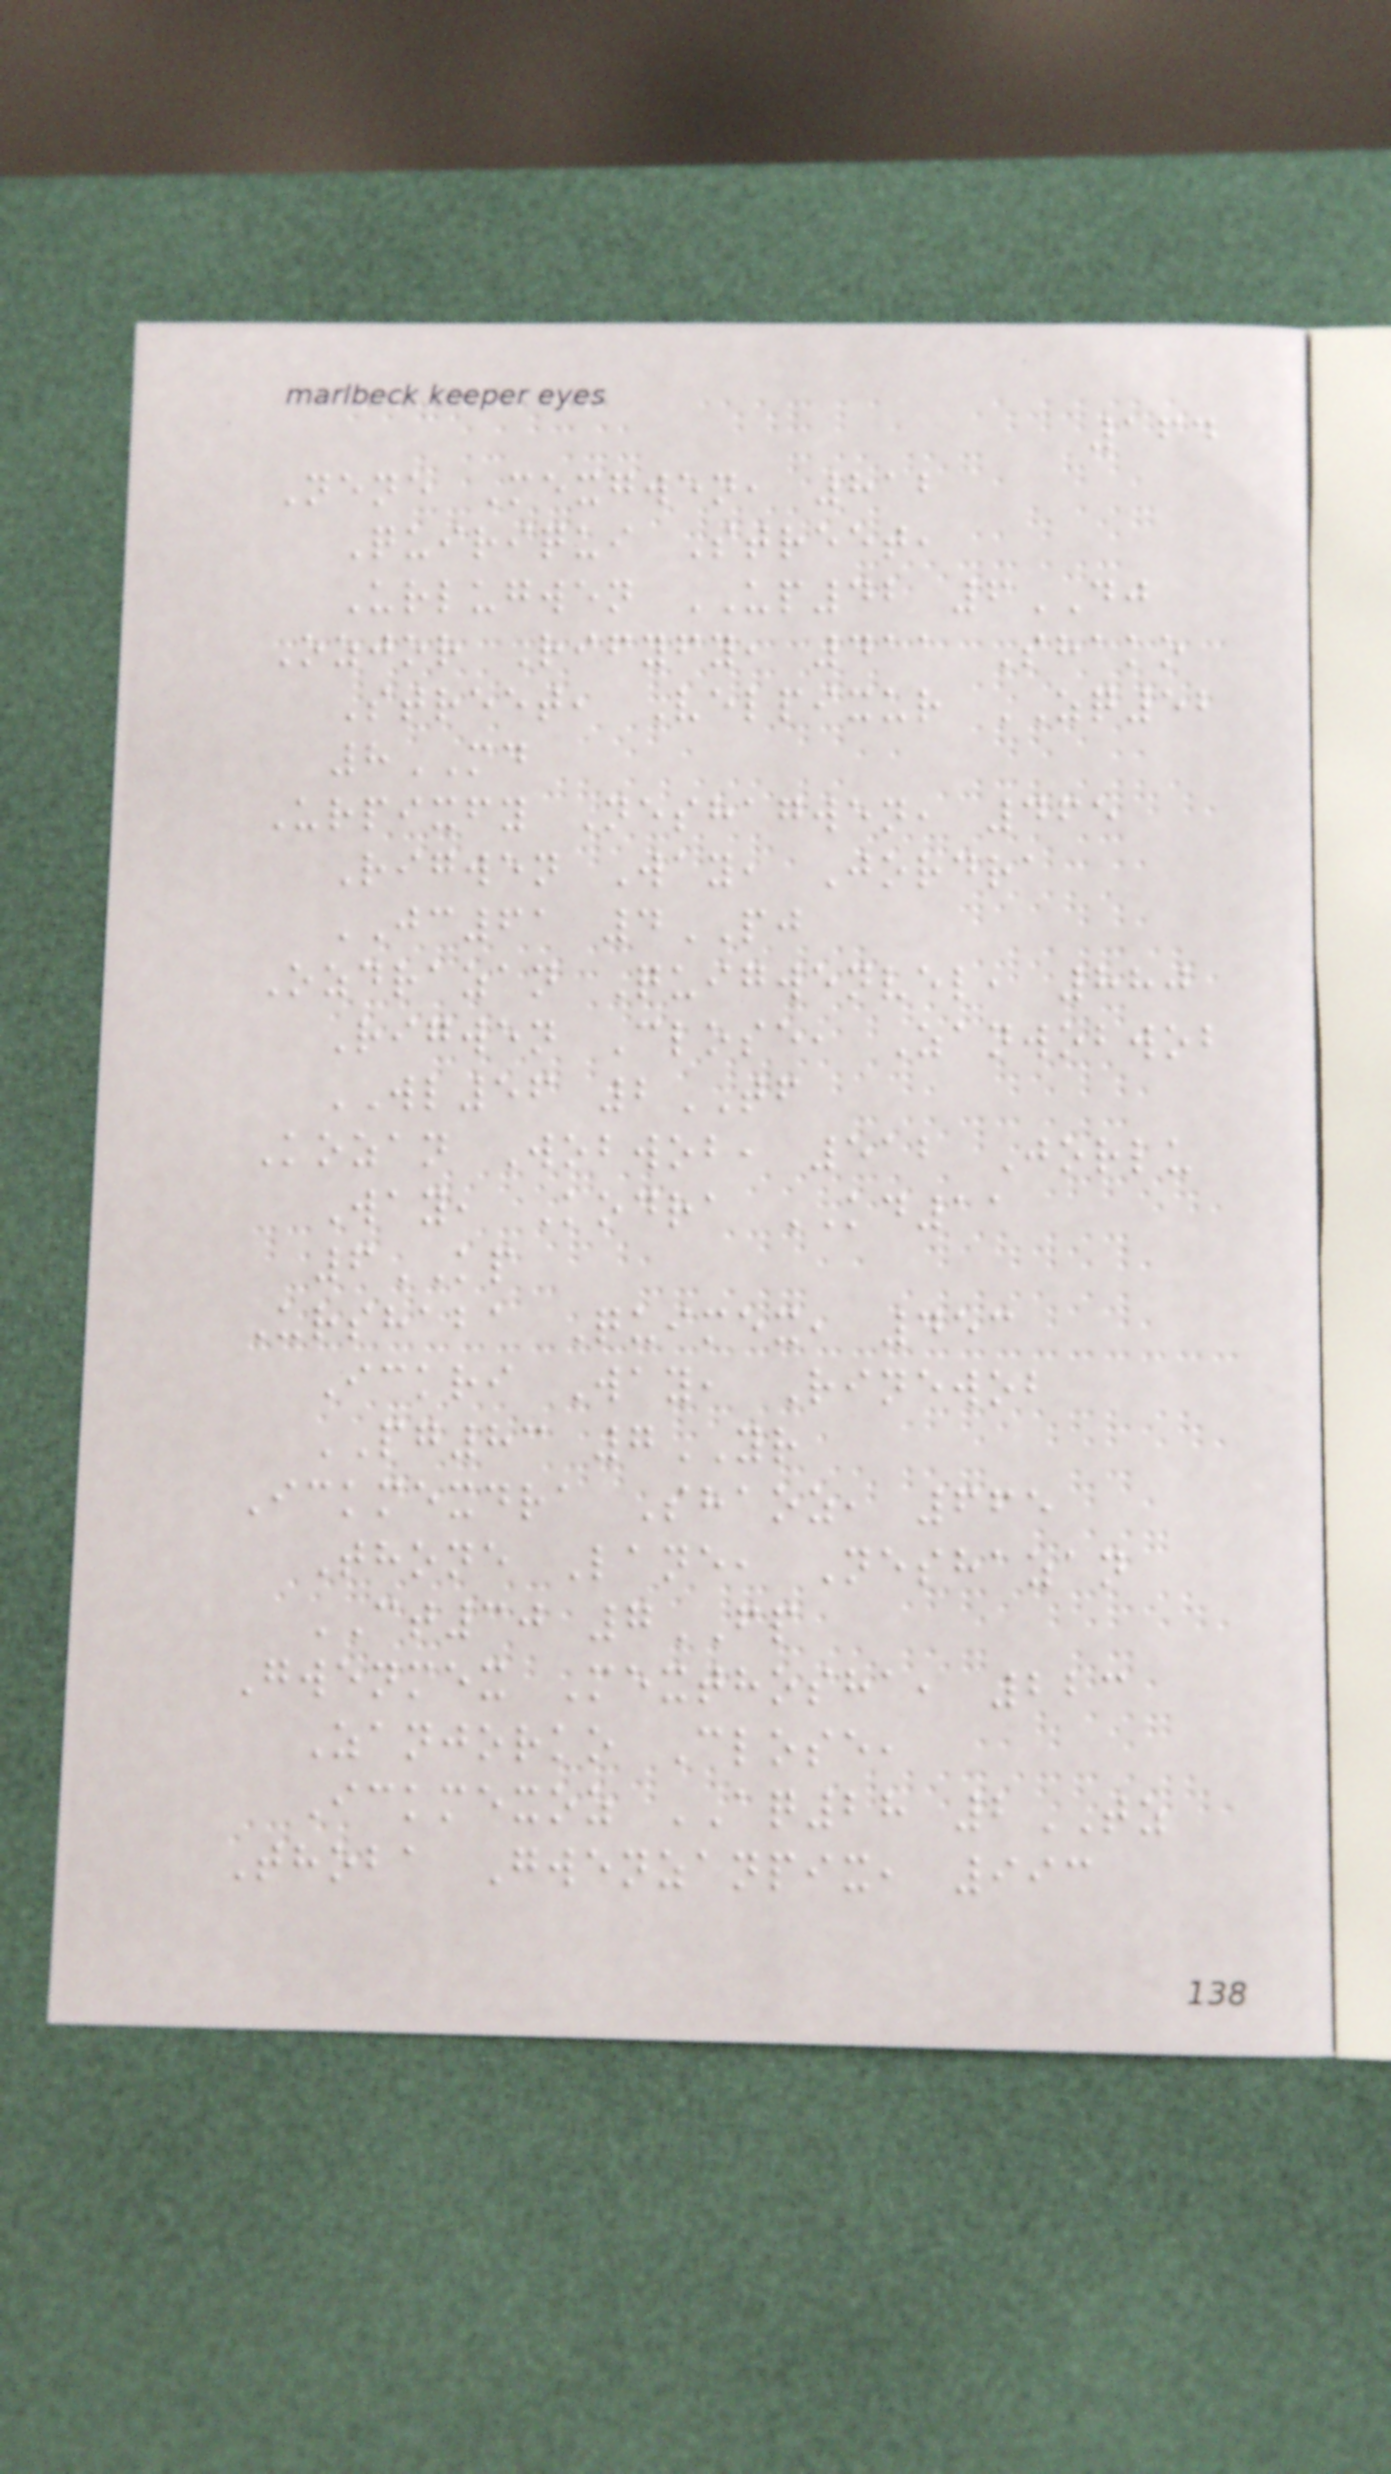164
Nene Mexgwen, 812
Quiriqui Street,
Urlugwen UP42 6DJ
Ozjor Rifyfy, 411 Shako
Street, Velpixur ZQ52
8MD
Urpixfy Neshagwen, 465
Rigwen Way, Jordra
JC61 4PJ
Ozdrazan Quigwenvel, 880
Rigwen Close, Zanwobwob
WL56 2TF
Kozan Wobwob, 512 Jorlu
Way, Kodra KD11
6KP
Urshaba Quimex, 453
Ickri Way, Rinewob
PG83 7YR
Ickmexdra Shaoz, 665
Thone Lane, Neshazan
CT30 7FP
Gwenmex Mexthosha, 223
Zanjorko Close,
Ickmexoz AQ28 2TZ
Thoba Gwenzanpix, 993
